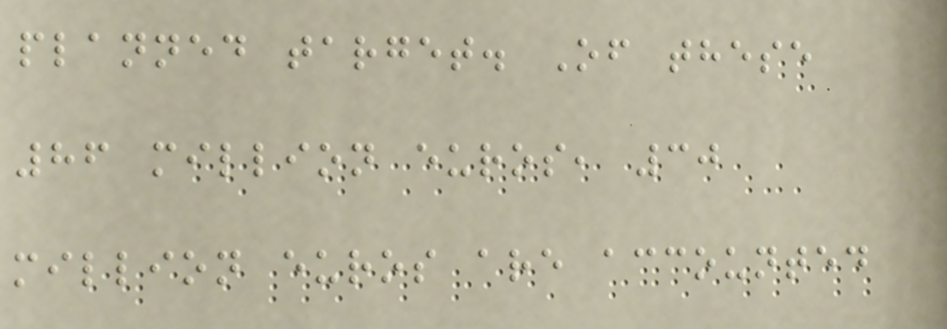planned target. Of these
86 million euros, 30
million euros are accounted
